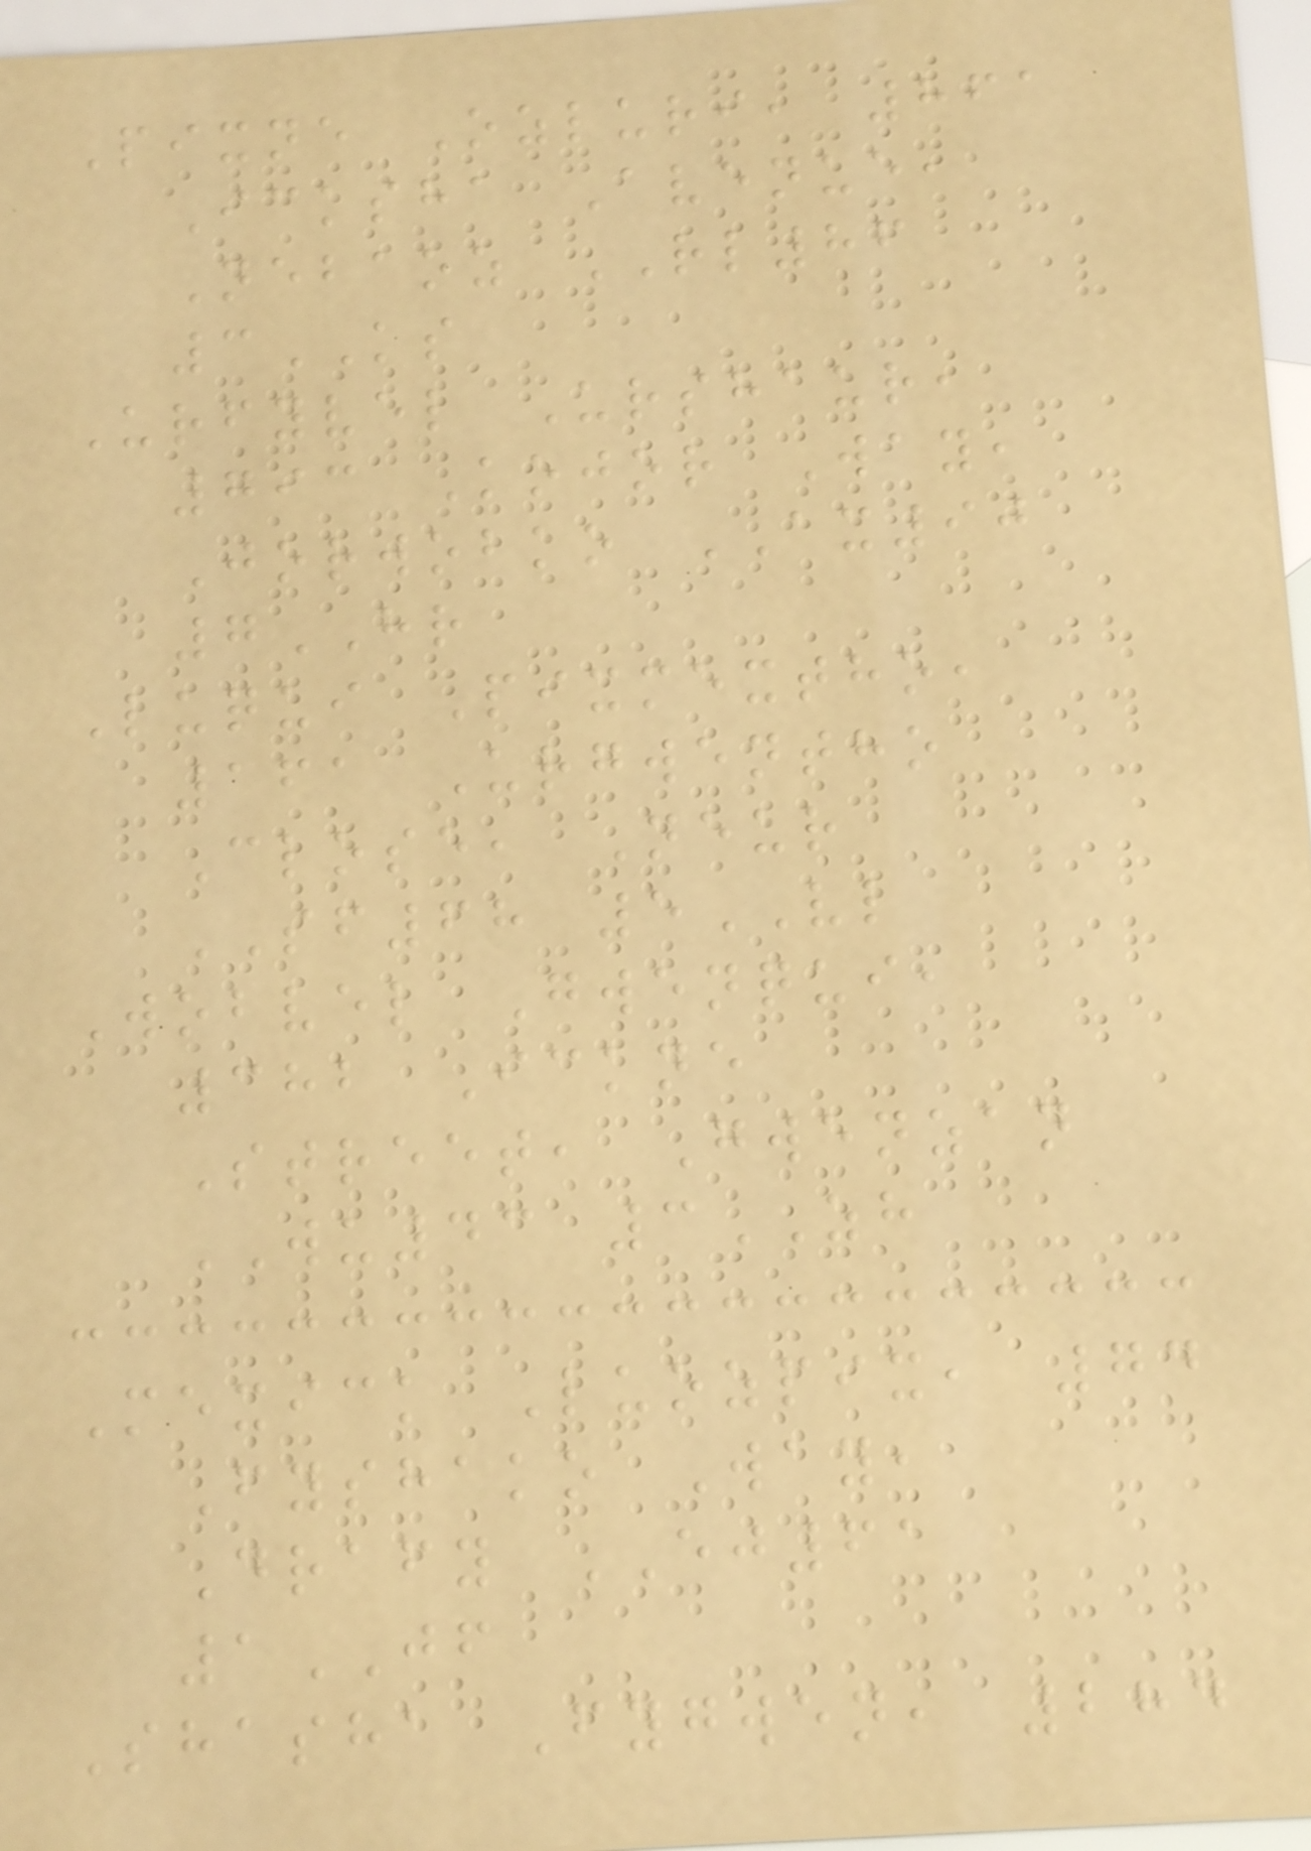Pixne Ozluri, 861
Icksha Avenue,
Nebaoz RL86
3KS
Urfyvel Urshaur,
793 Kojor Way,
Jorwobko AX90
7HR
Luqui Pixmextho,
161 Urgwentho
Close, Neur
SF68 5VL
Wobvel Gwenqui,
382 Ickne
Street, Gwenzan
WU43 3ZH
Mexick Luozpix, 74
Fyshako Way,
Drafy EJ61
1JF
Shasha Fygwen, 284
